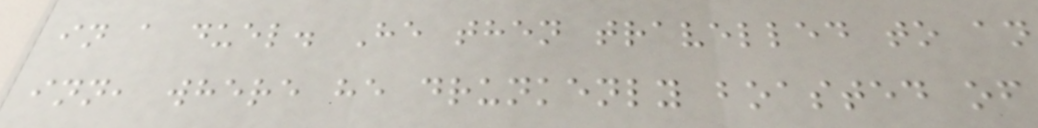in a duel. He then travelled to an
inn, where he drunkenly boasted of
